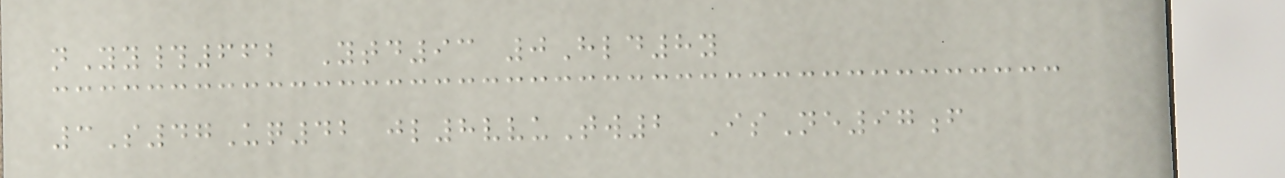nYy#662 Ytd93 0Hld8y
3S47Uq42 jl8vvuTw2 IsNe97f
